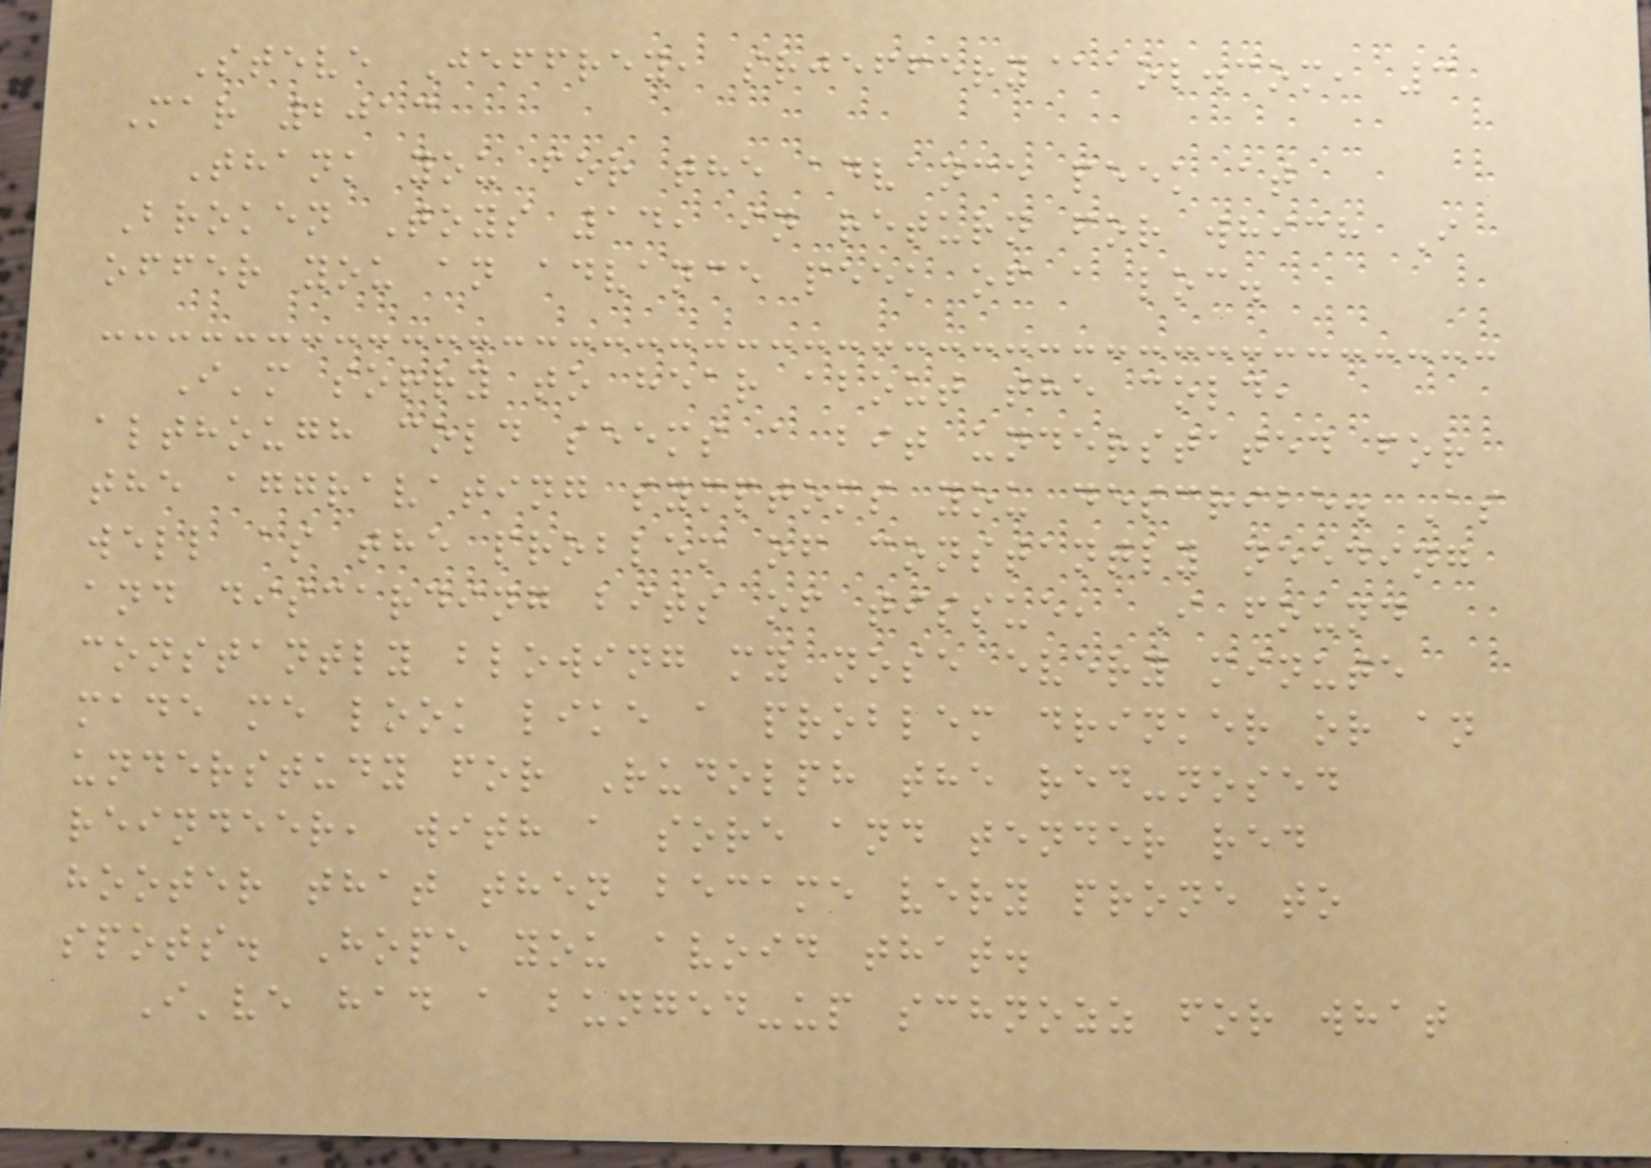Steve Jeffrey, srjeffery@aol.com, 3
Mar 2013
Thank you for the advance peek at
Broken Toys 14, in return for which I
offer you an advance peek of a loc.
I'm sorry to hear about the cold,
although cold seems a bit understated for
the aggravating symptoms you describe. As
well as the problem of constantly needing
and discarding bits of tissue, I found
constantly blowing my nose every minute
made me look like a problem drinker or an
understudy for Rudolph the red-nosed
reindeer, with a sore and tender red
hooter that then became very prone to
spots. Hope you avoid that.
I've had a bunged-up schnozz for what
